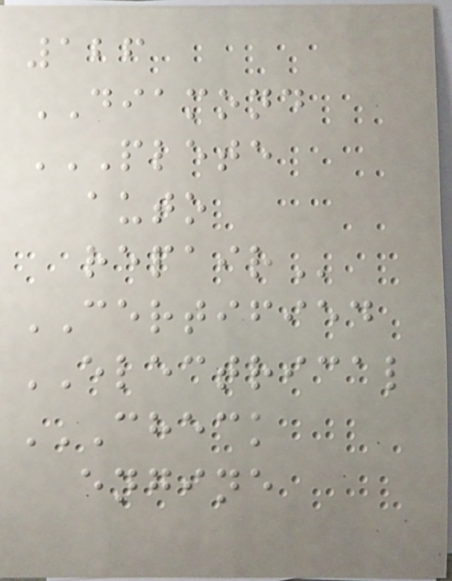126
DIAMOND
PLETE
AUTO
REPAIR
CERTIFIED
ELECTRICAL
CHECK
ENGINE
